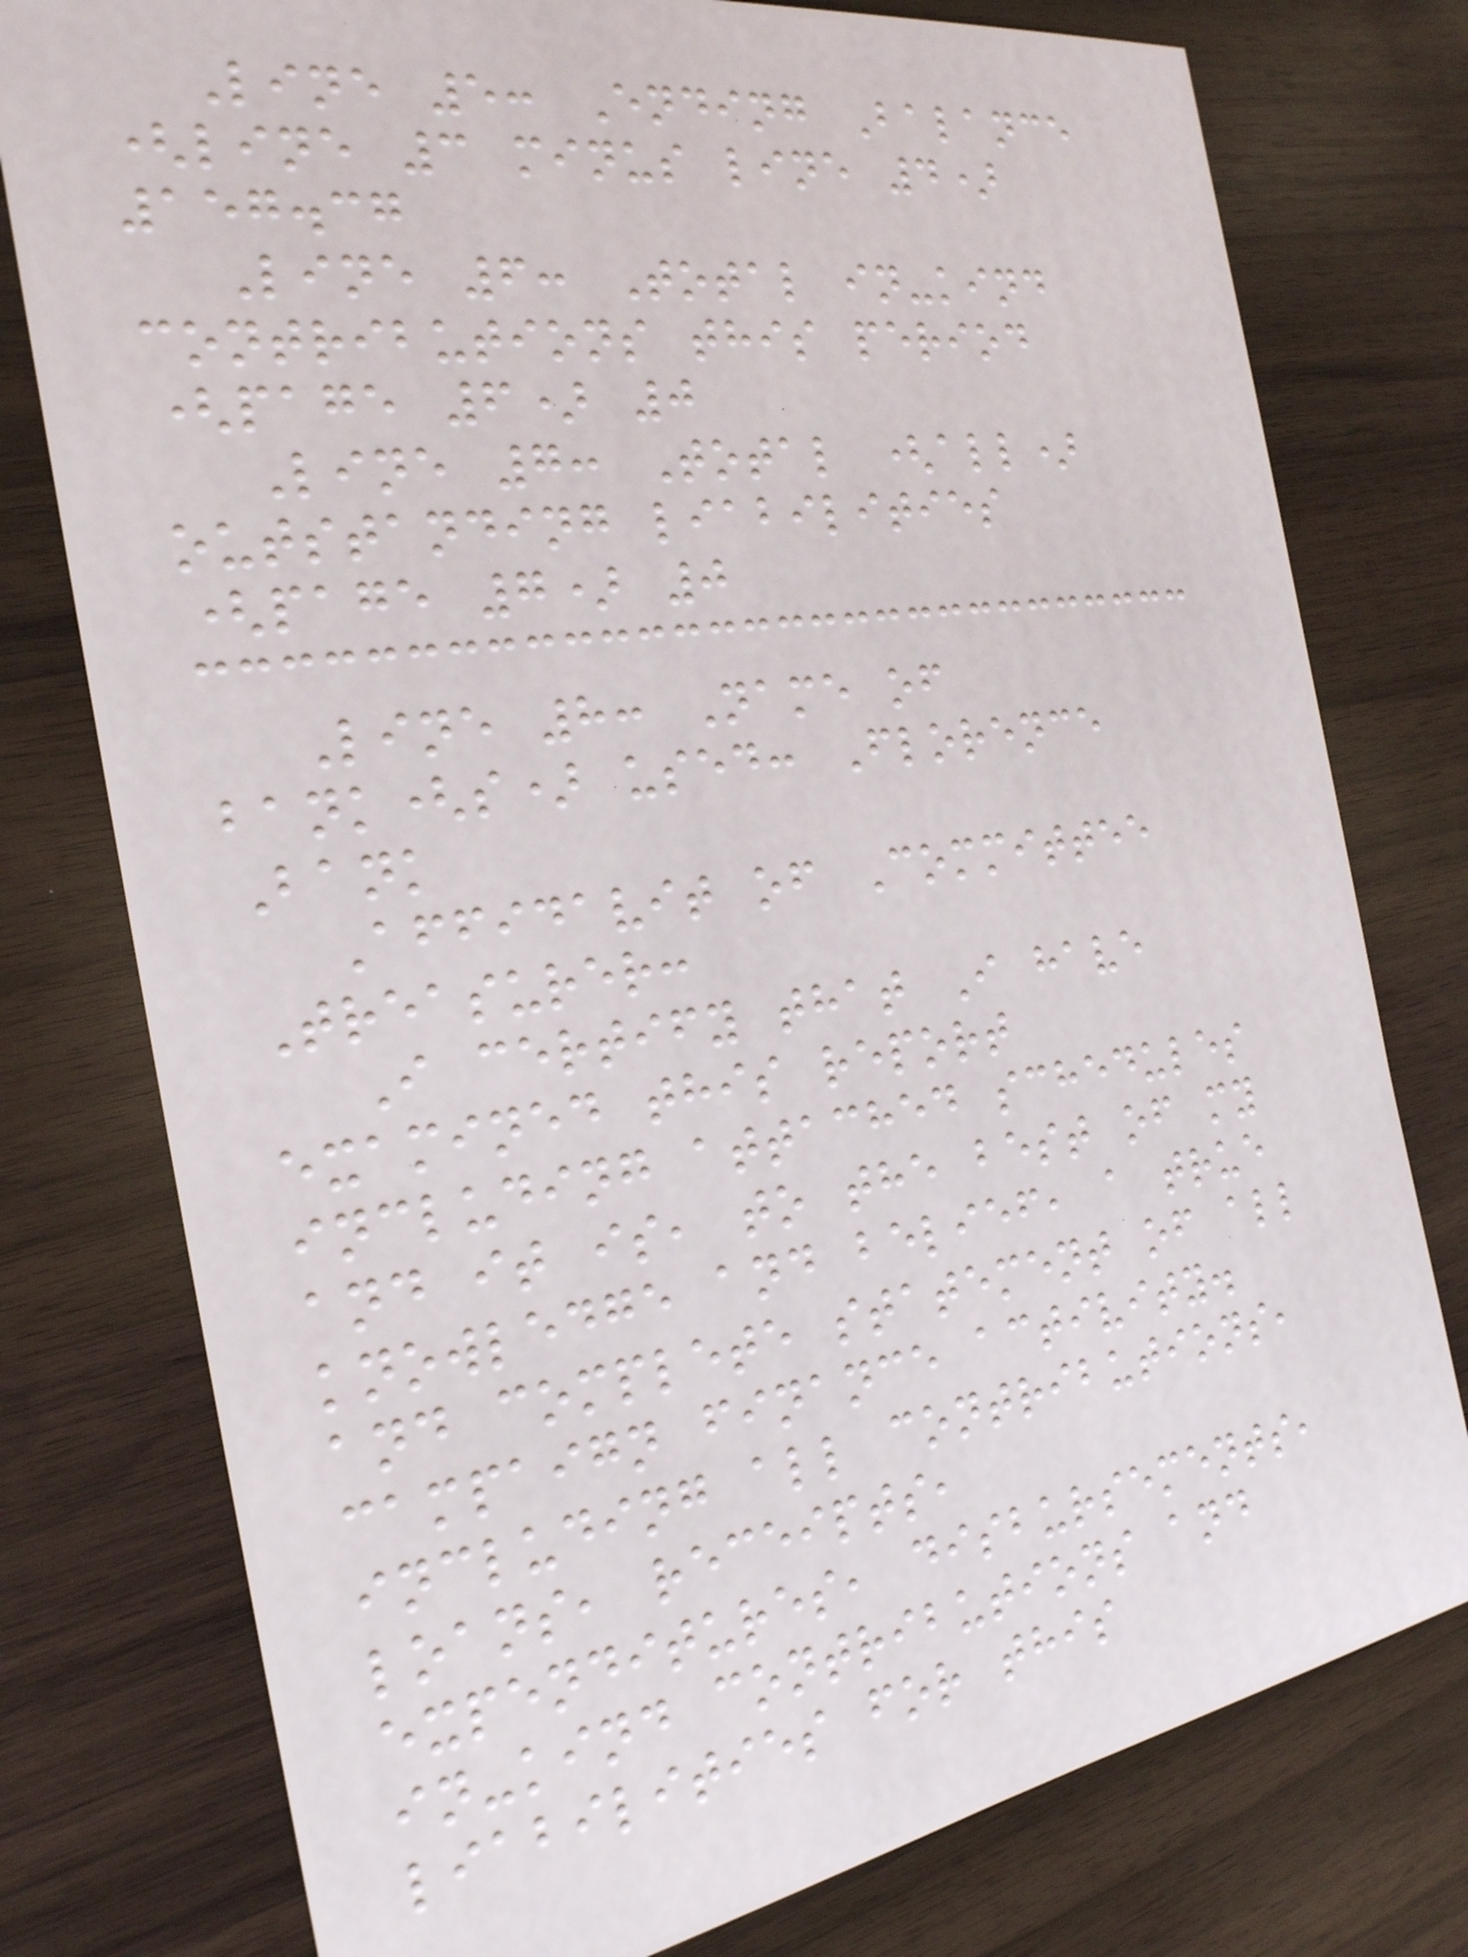Line 5: Ending Balance
(line 3 minus line 4)
157.37
Line 6: Total in-kind
contributions this period
(page 6) 0
Line 7: Total (all)
outstanding liabilities
(page 7) 0
Line 8: Name of
bank(s) used: Florence
Bank
Affidavit of Committee
Treasurer:
I certify that I have
examined this report
including attached schedules
and it is, to the best of my
knowledge and belief, a true
and complete statement of all
campaign finance activity.
including all contributions,
loans, receipts,
expenditures, disbursements,
in-kind contributions and
liabilities for this
